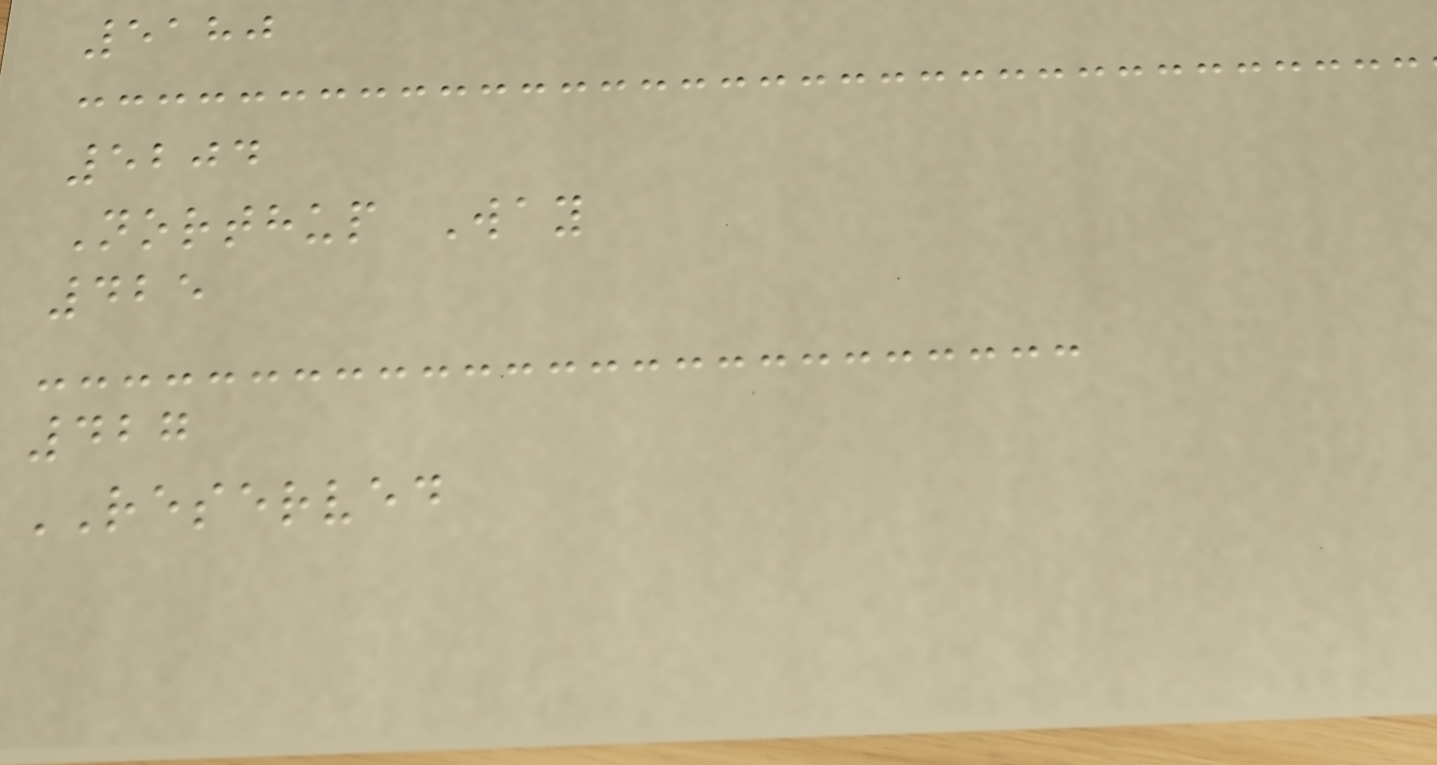5180
5204
Northup Way
425
427
RESERVED
